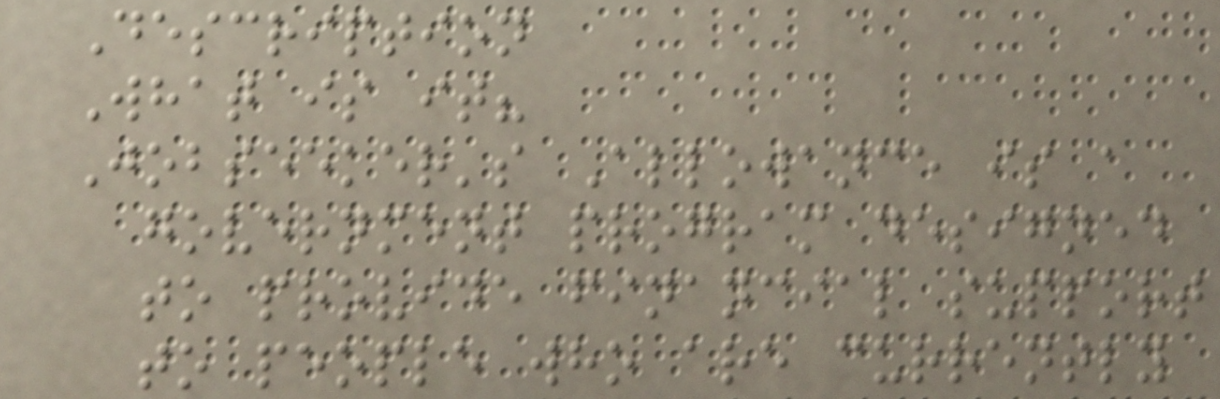Description
What is it?
Jobseeker's Allowance is a
government program designed
to provide financial support
to people who are currently
